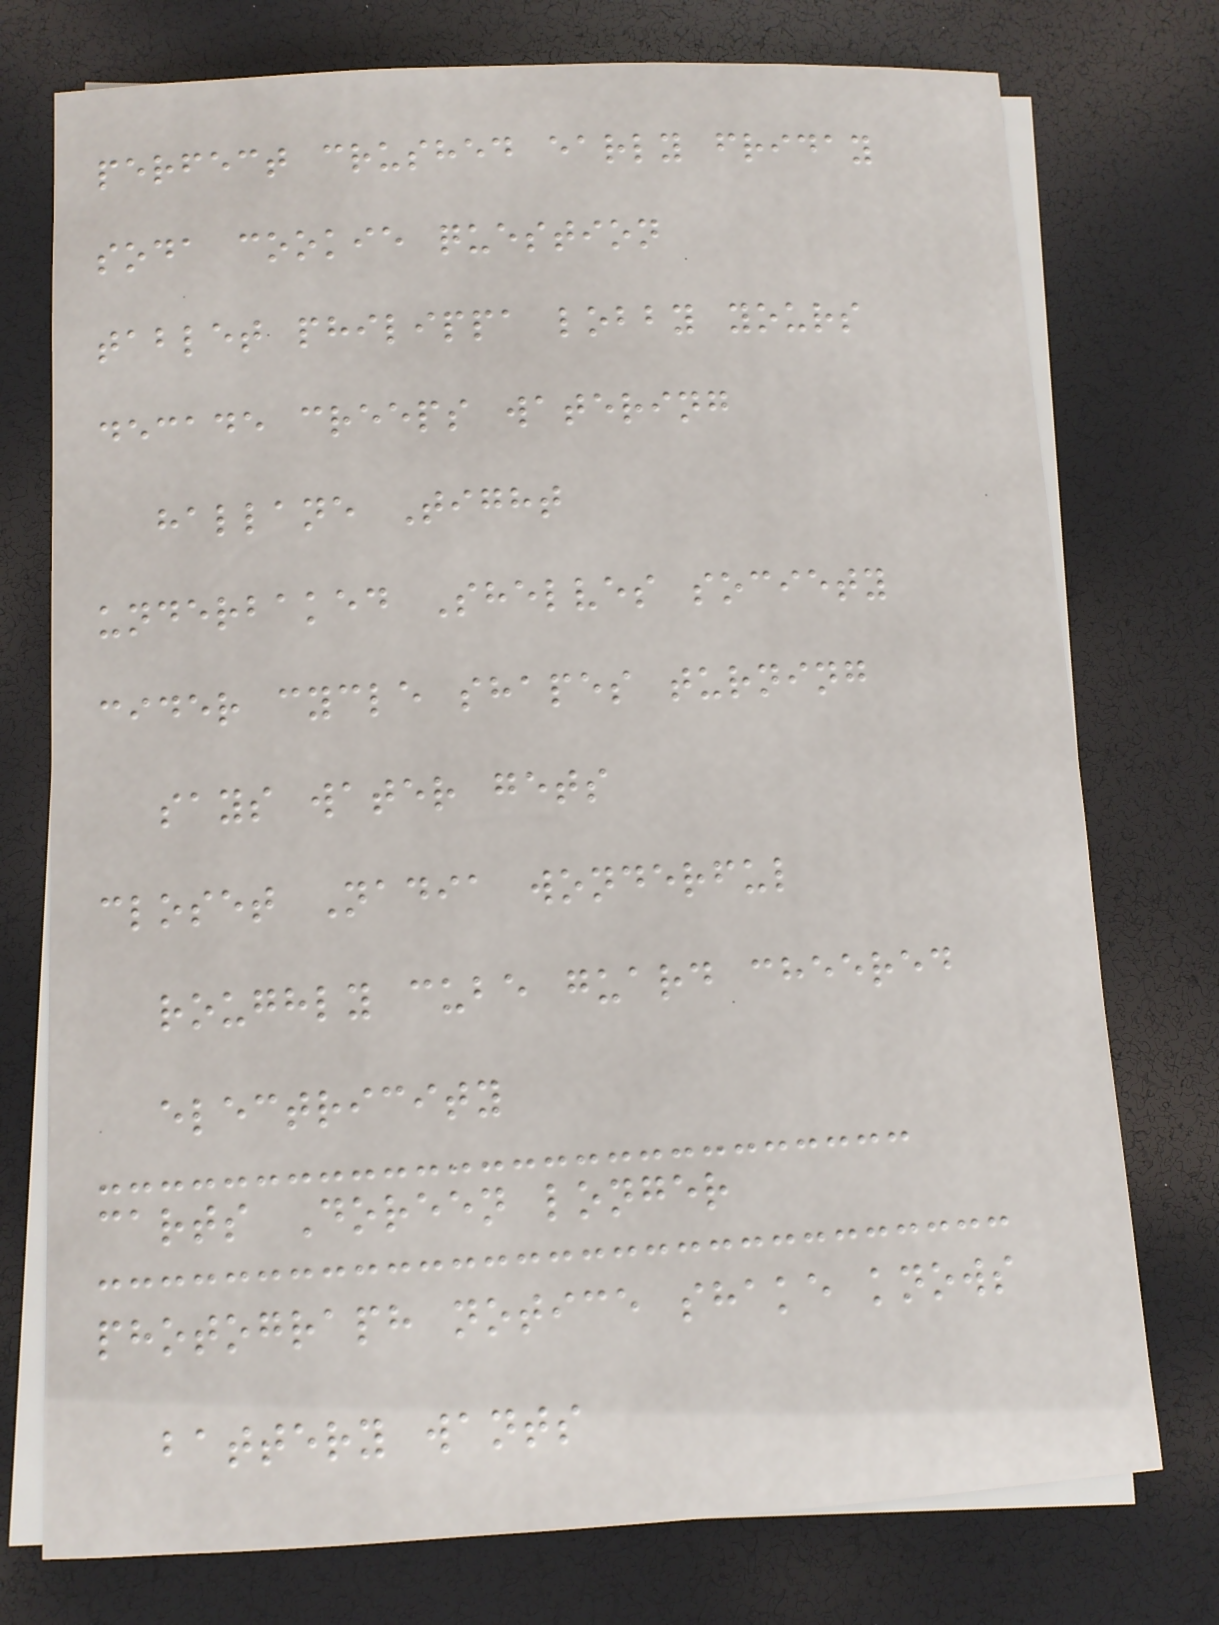perfect crushed early friday
soda cookie question
tablet philippa lobby yours
decade creeps watering
hallane Tight
underbaked Shelves society
cider cycle shapes turning
says water gets
closet Nadia wonderful
roughly cube guard cheered
electricity
carts Doreen longer
photograph notice shake knows
battery wants
